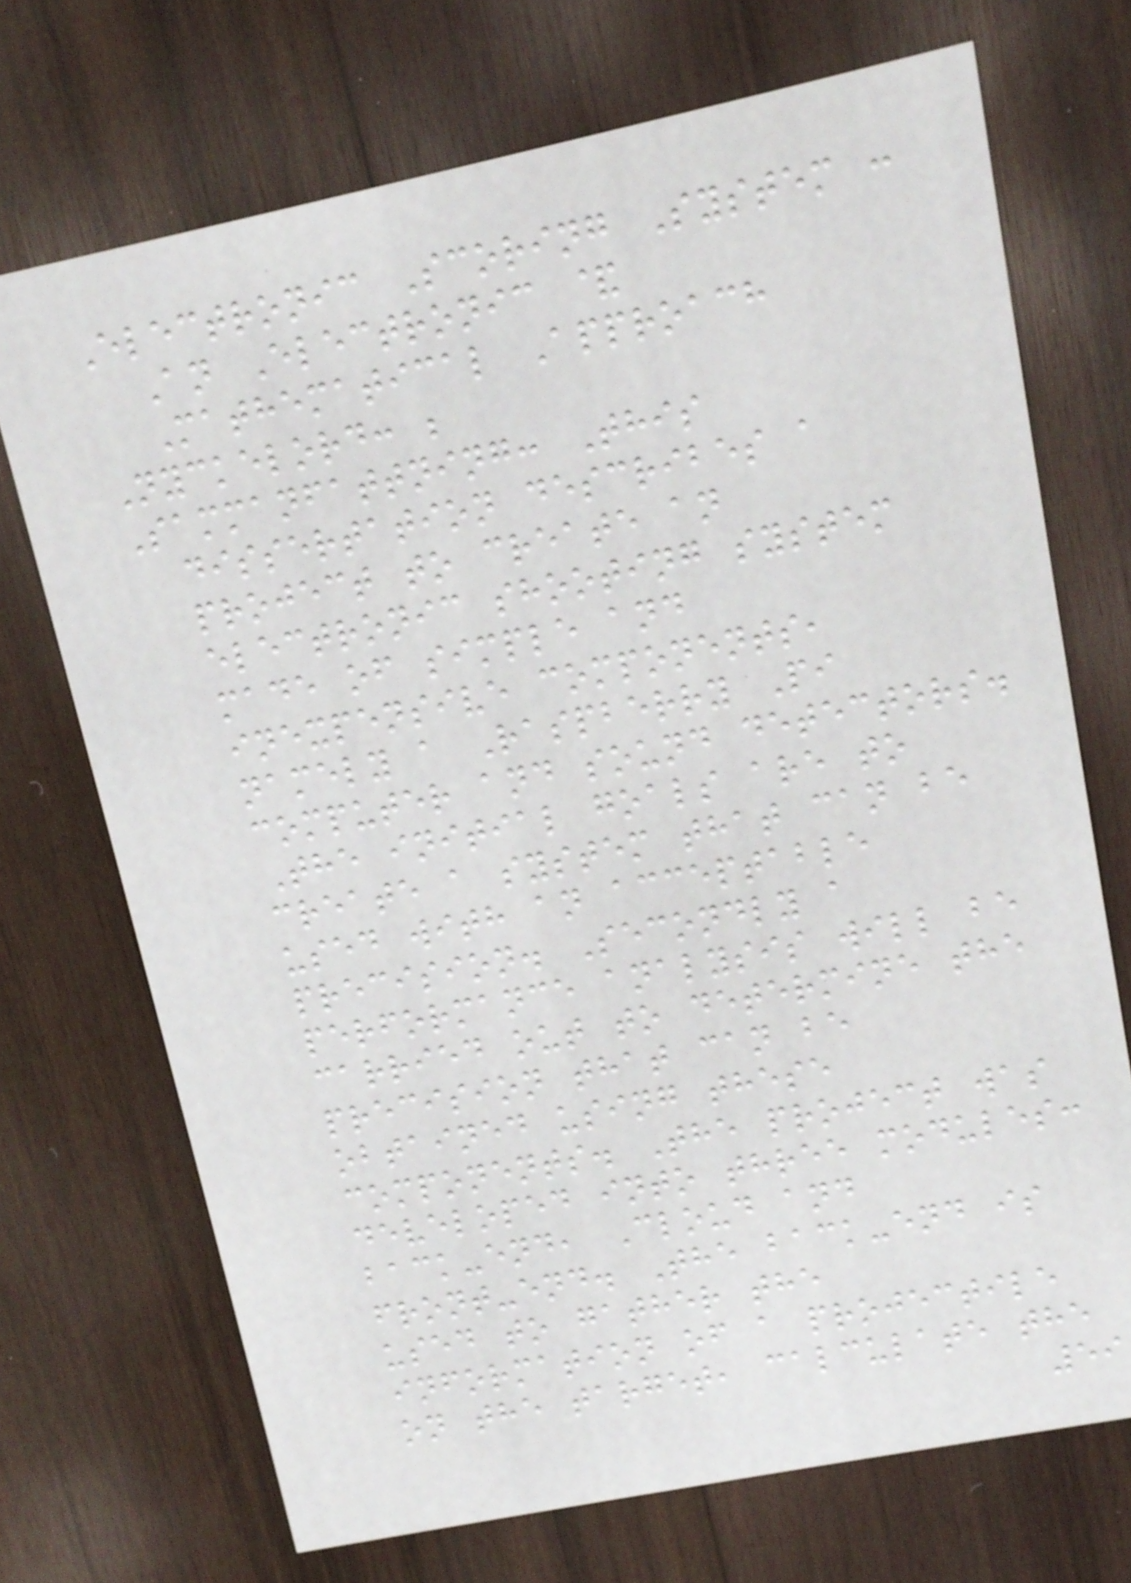Electronic Scoring System :
An Electronic &
Mathematical Approach
Nyckelord: ;
Sammanfattning: This
dissertation describes a
project to create an
electronic shooting system
made of simple and
inexpensive components,
namely a Raspberry Pi
computer and sound detectors.
The initial goals are to
create a system that can be
used with an acceptable
precision. Secondly a
performance analysis will be
carried out to determine the
precision that can be
obtained using these
components. The project was
developed into three modules:
back-end, Cloud and
front-end. The back-end is
used to gather the
information of a projectile
on the target, calculate the
59
